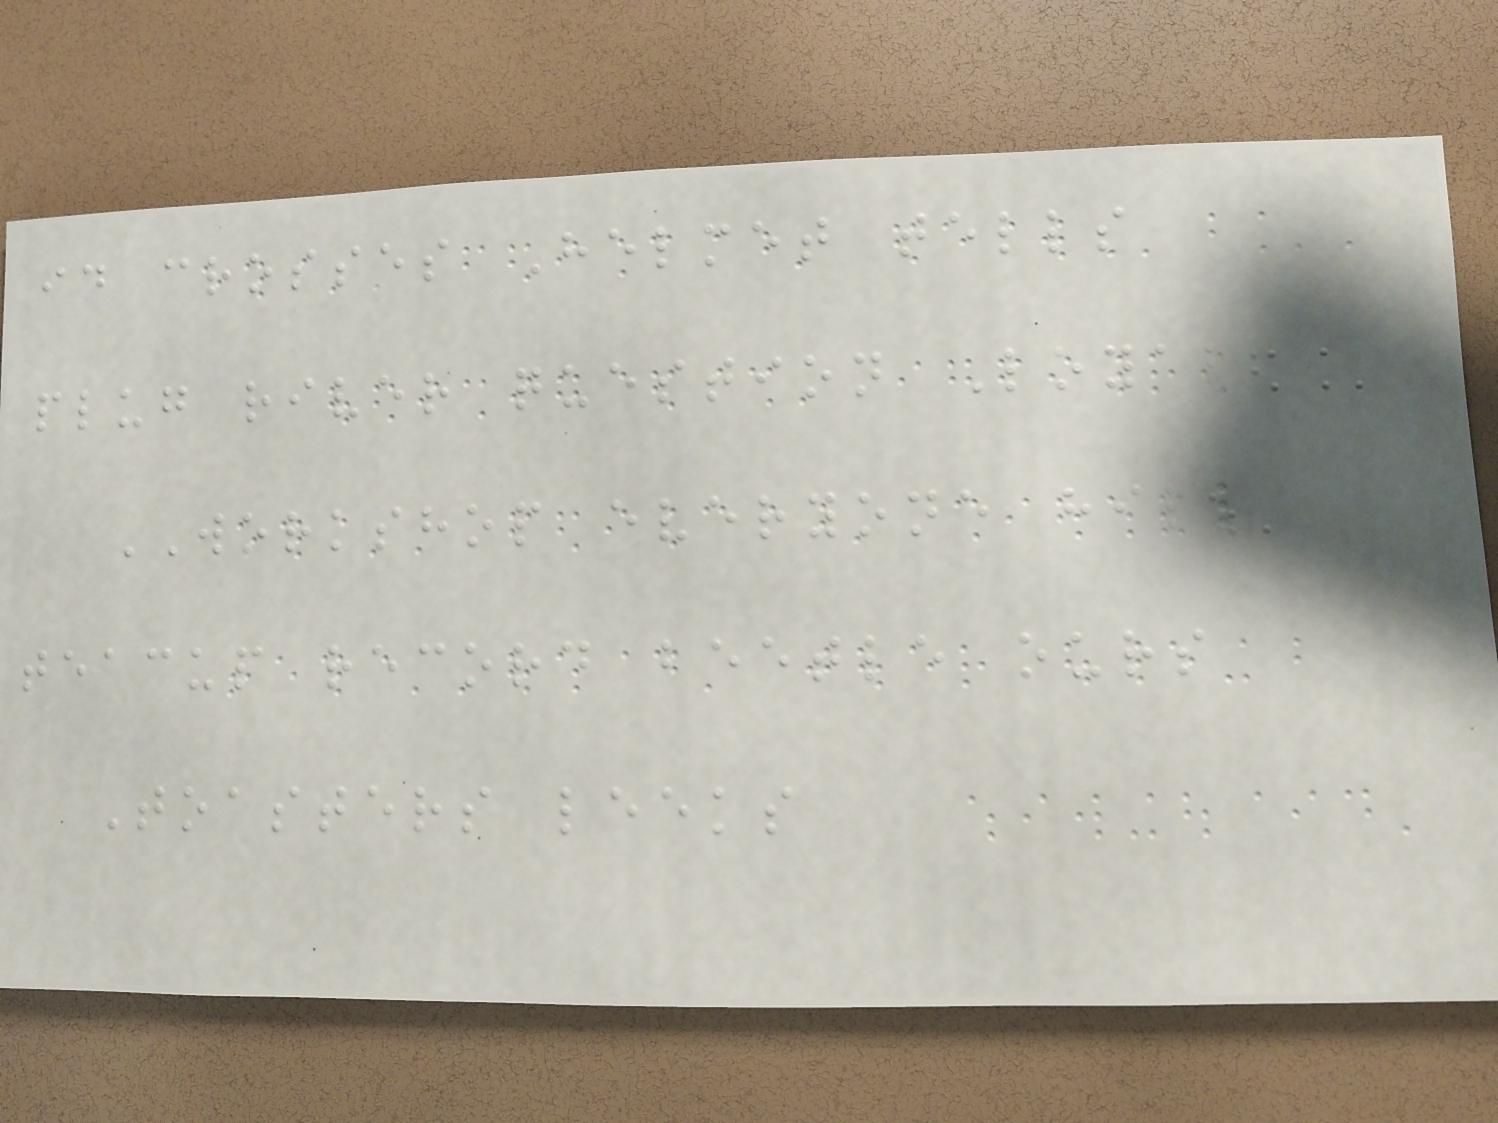id crosses Helmet tells
plug river question Loyal
WORKSHOP everyone hill
teacup record beetle ours
Toasters leeks
